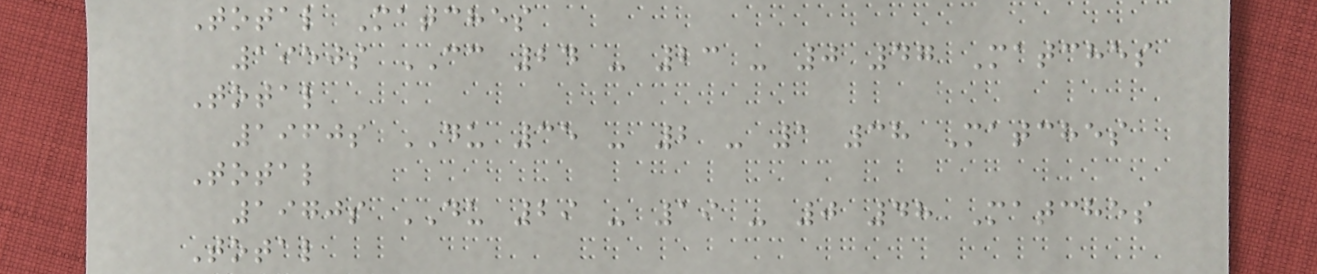Total Matches
1950s CC 24 - 23 - 0 47 Matches
Total
1960s DU 35 - 2 - 1 38 Matches
Total
1970s DU 29 - 19 - 0 48 Matches
Total
